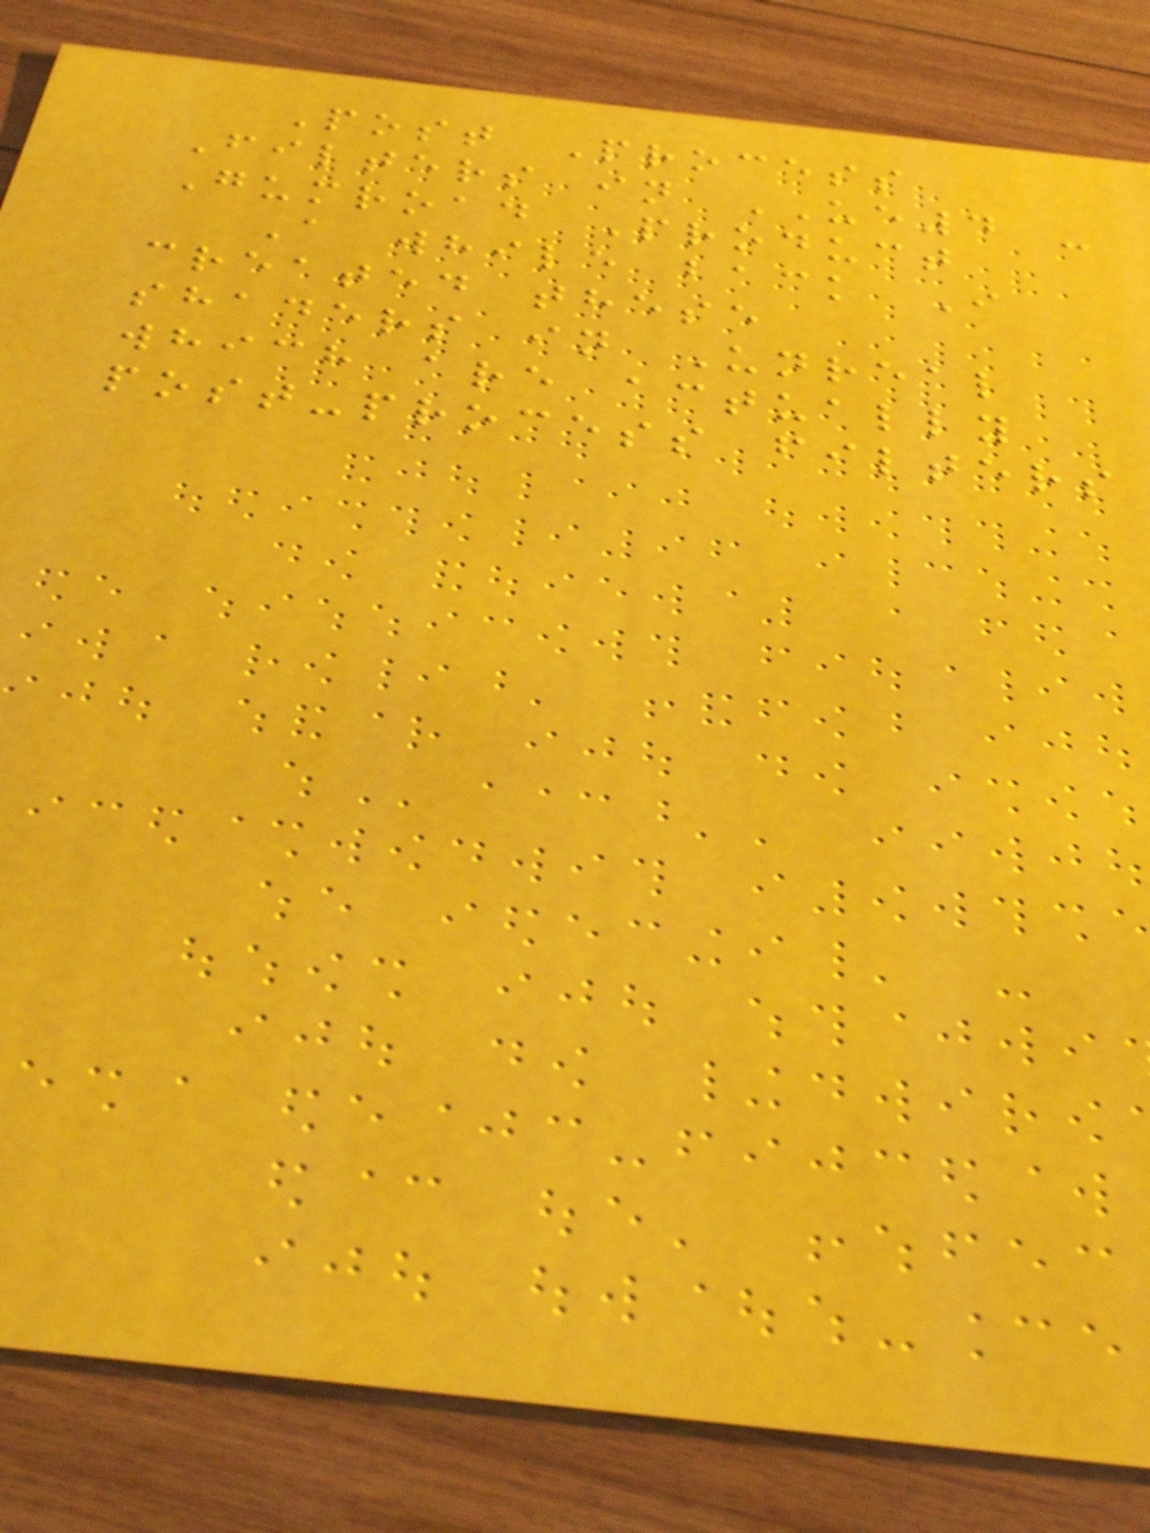Post Process
Filters in UE4 -
Gumroad Product
A while back I
created these
shaders in Unreal
which are actually
post-process filters
